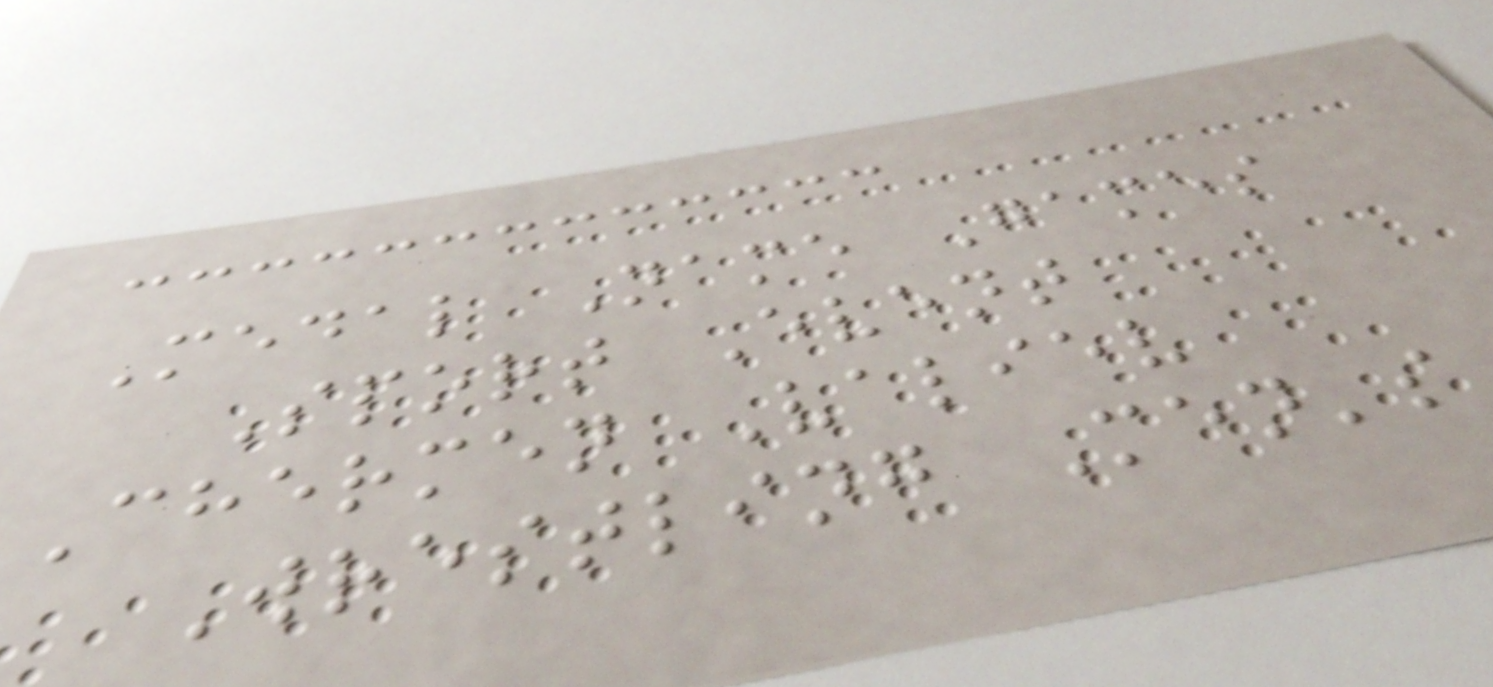Medal Name Games
Sport Event
Chermen Valiev
Wrestling Men's
